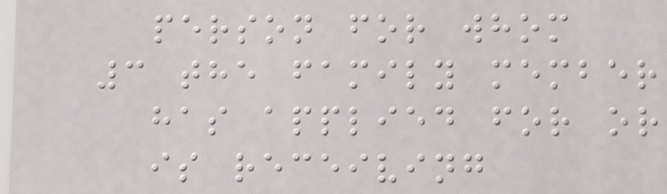person for whom
3 the family member
has applied for or
is receiving
